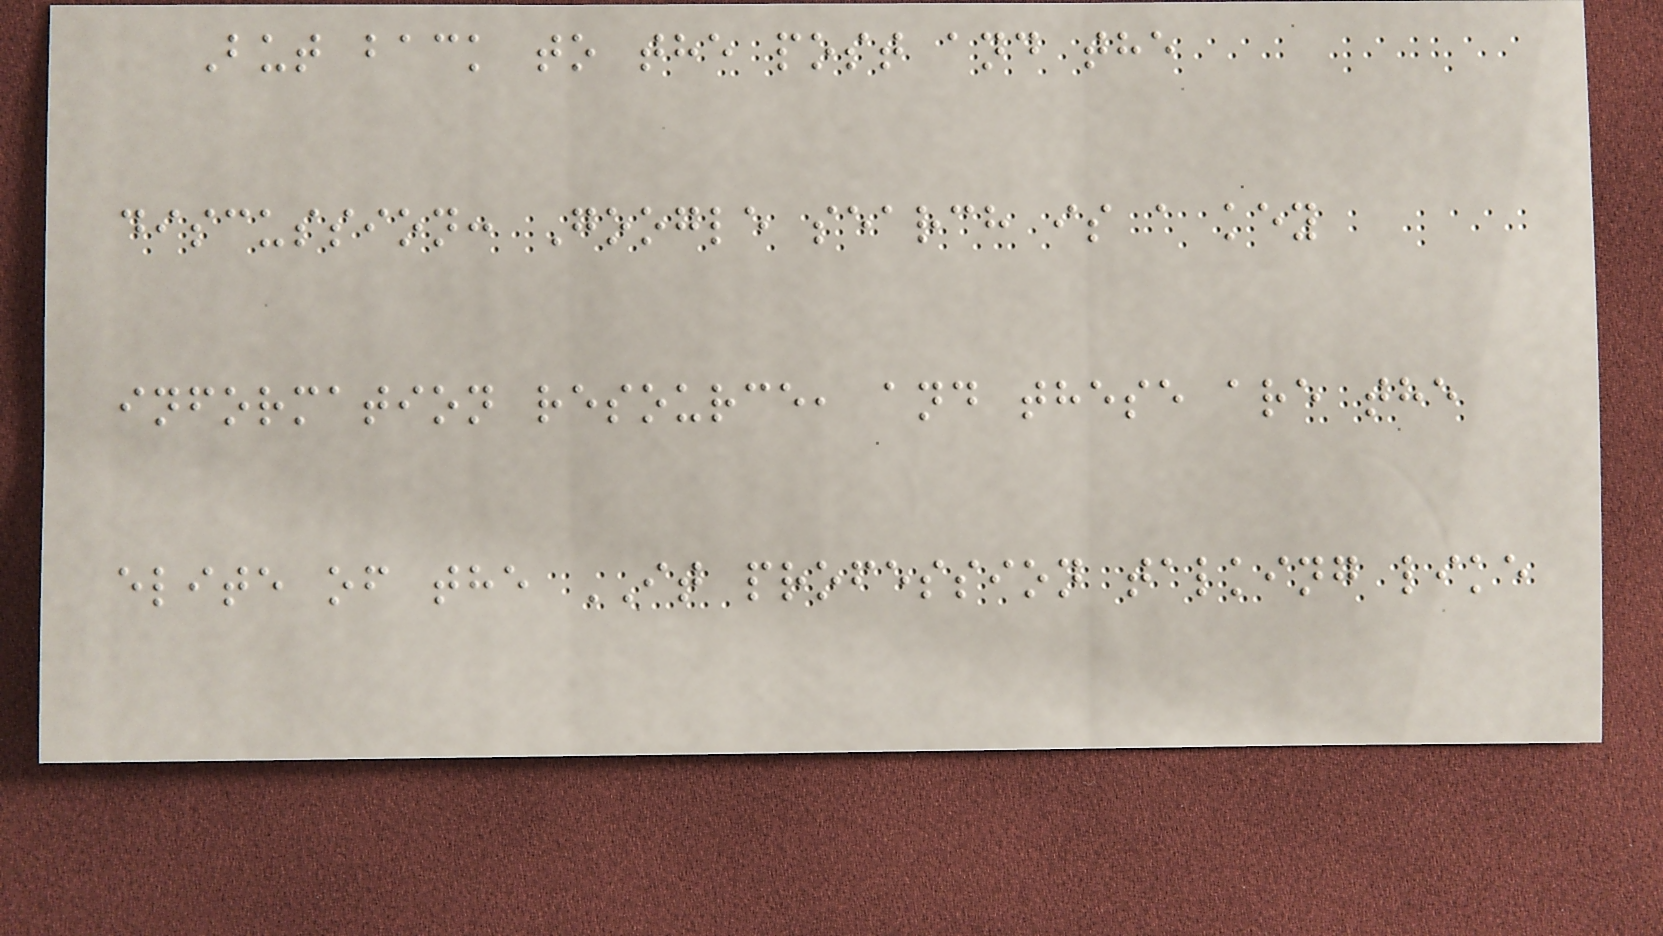But back to the post and the
discussion: Google search is a key
information resource, and these are the
elite of the IT profession talking like
